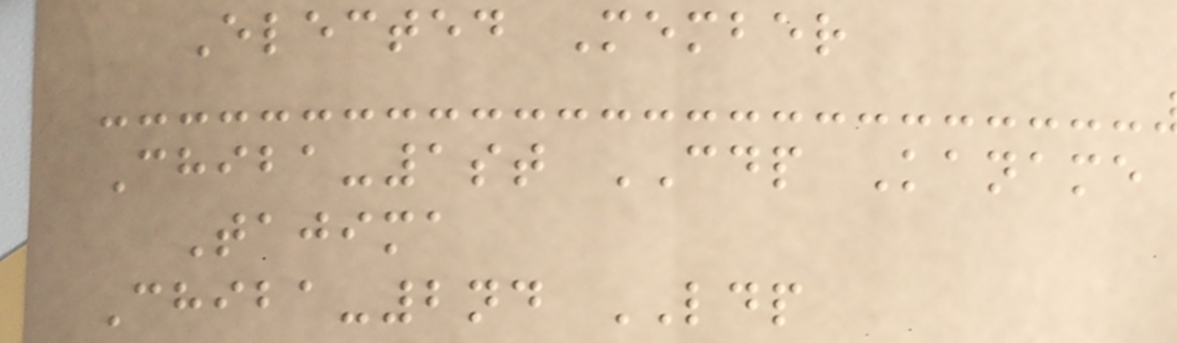Elected Member
Chiba-1st CDP Kaname
Tajima
Chiba-2nd LDP
